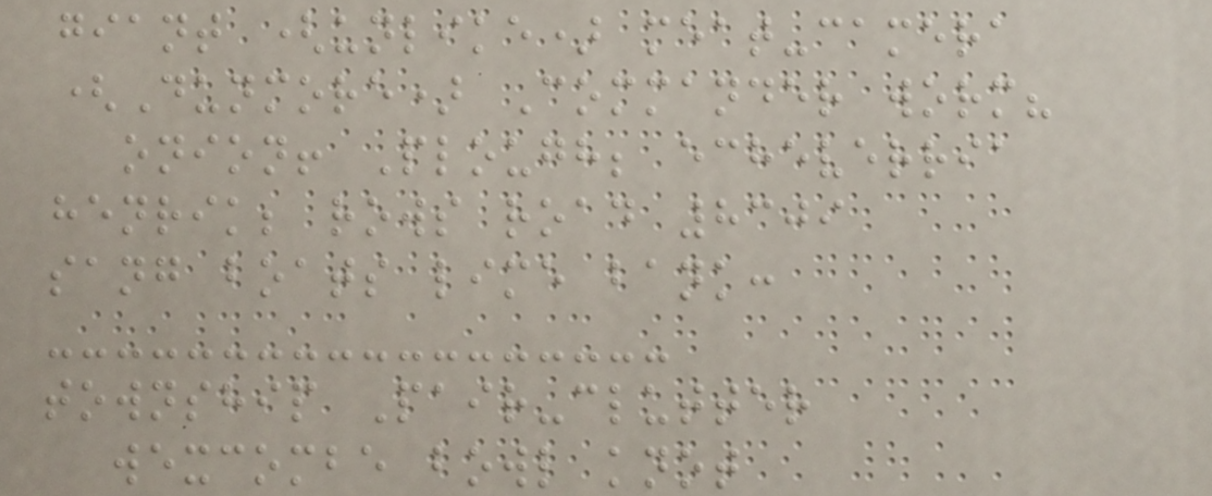giant (unlike) meat-camera
(Dunmore) Commander worm?
onion! Plough; echeverria
henrik; rows road 8309
sang boats lime bank:
township Pair-clutter
wexcombe bowl knot
